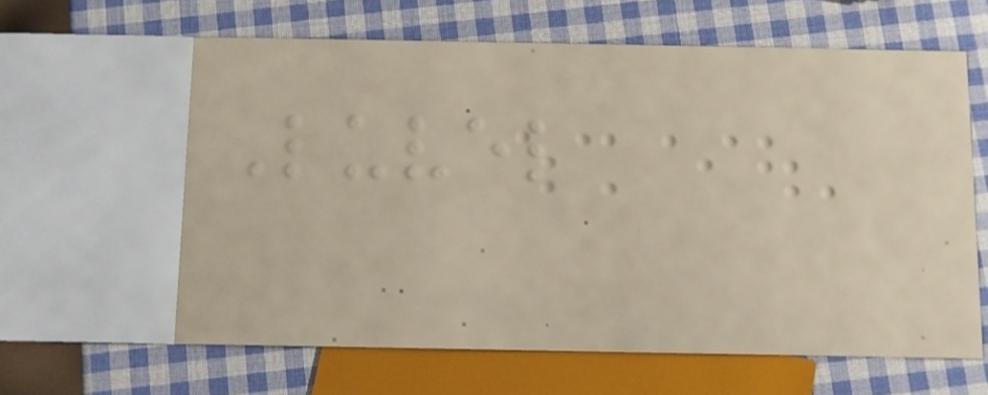Luvel
